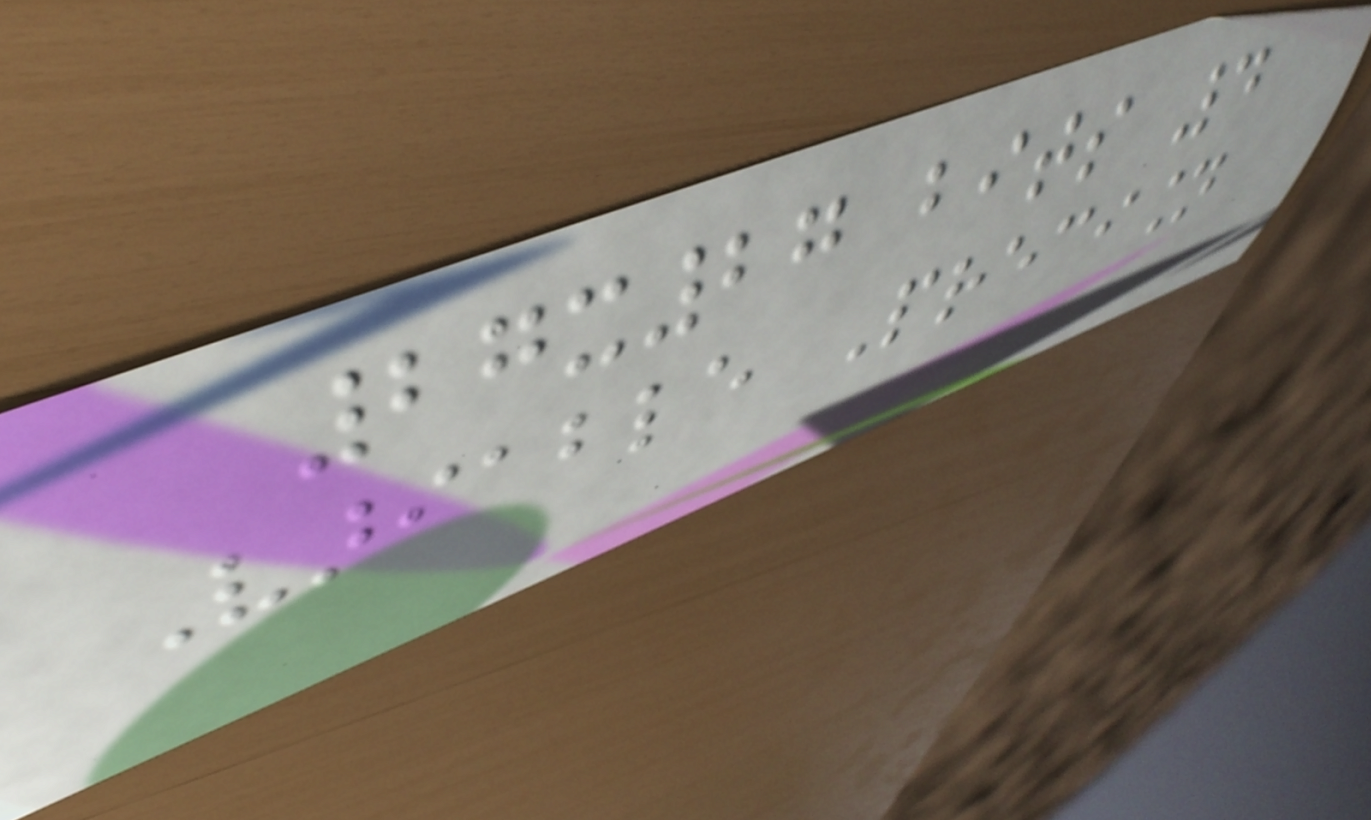27x27 bits 4
Variable Precision
